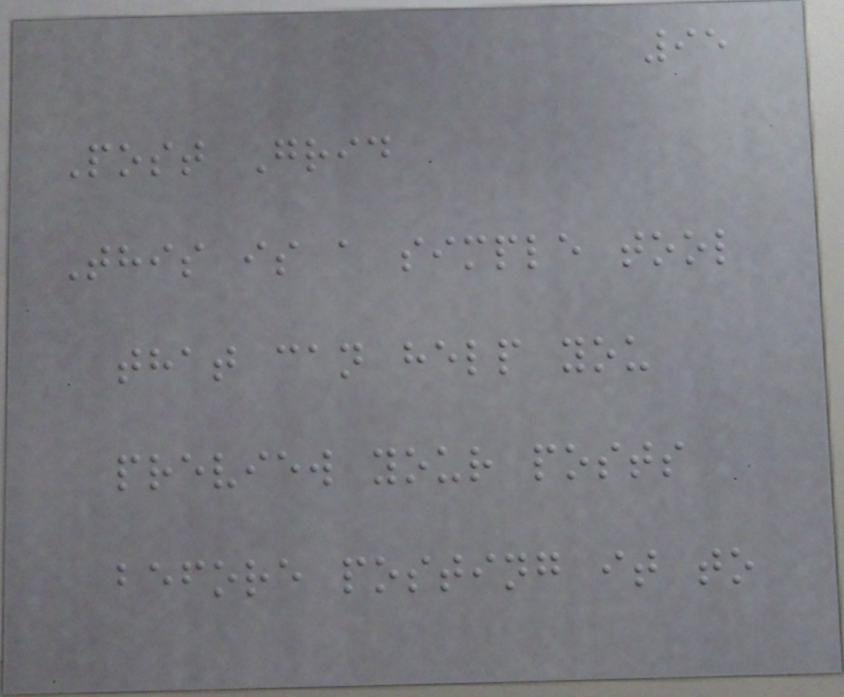95
Post Grid
This is a simple tool
that can help you
preview your posts
before posting it to
